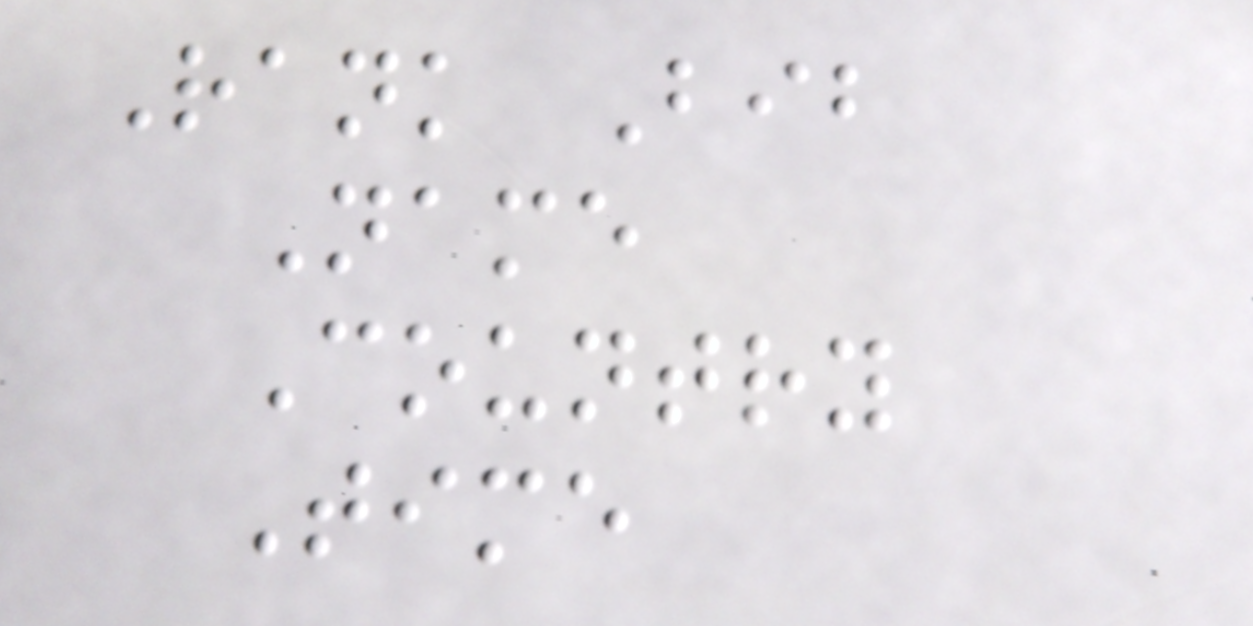Rank Bib
Name
Country
Time
